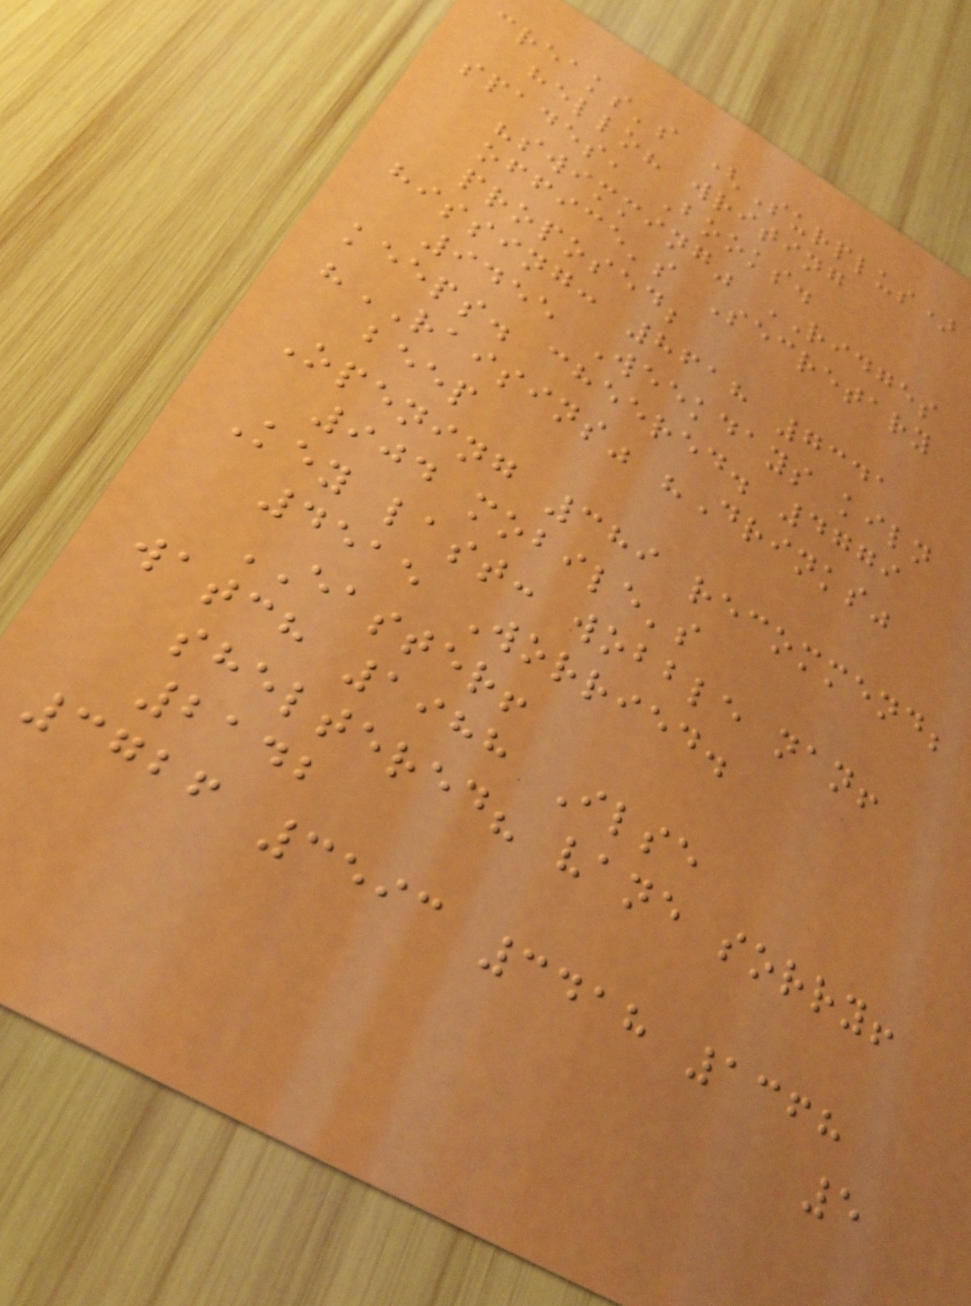creaks's (Surplus)
hello? writing
spades, Books.
"swimming" RIDGES
office's Secretary
proposed;
hissing: 8618 7341
9455 Weekdays kiln
keeps. cheered. 4779
"RAISINS" "Drinks"
beep
Opening 389 recommend;
904 mobile's
Key last: wobble nan!
4515 Worried.
EASTER!
watch 1988 Ilse
sheltered? vane sorry!
2142
3726 3593 3418 1368
5
